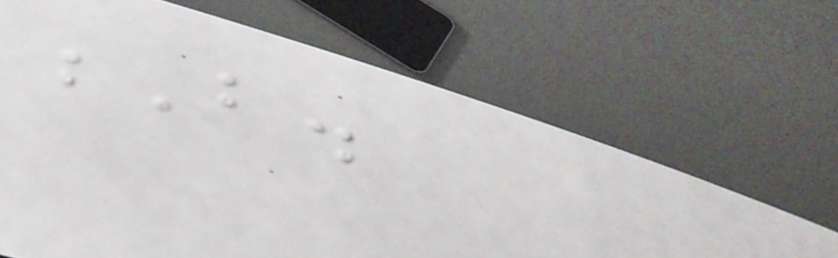B.
